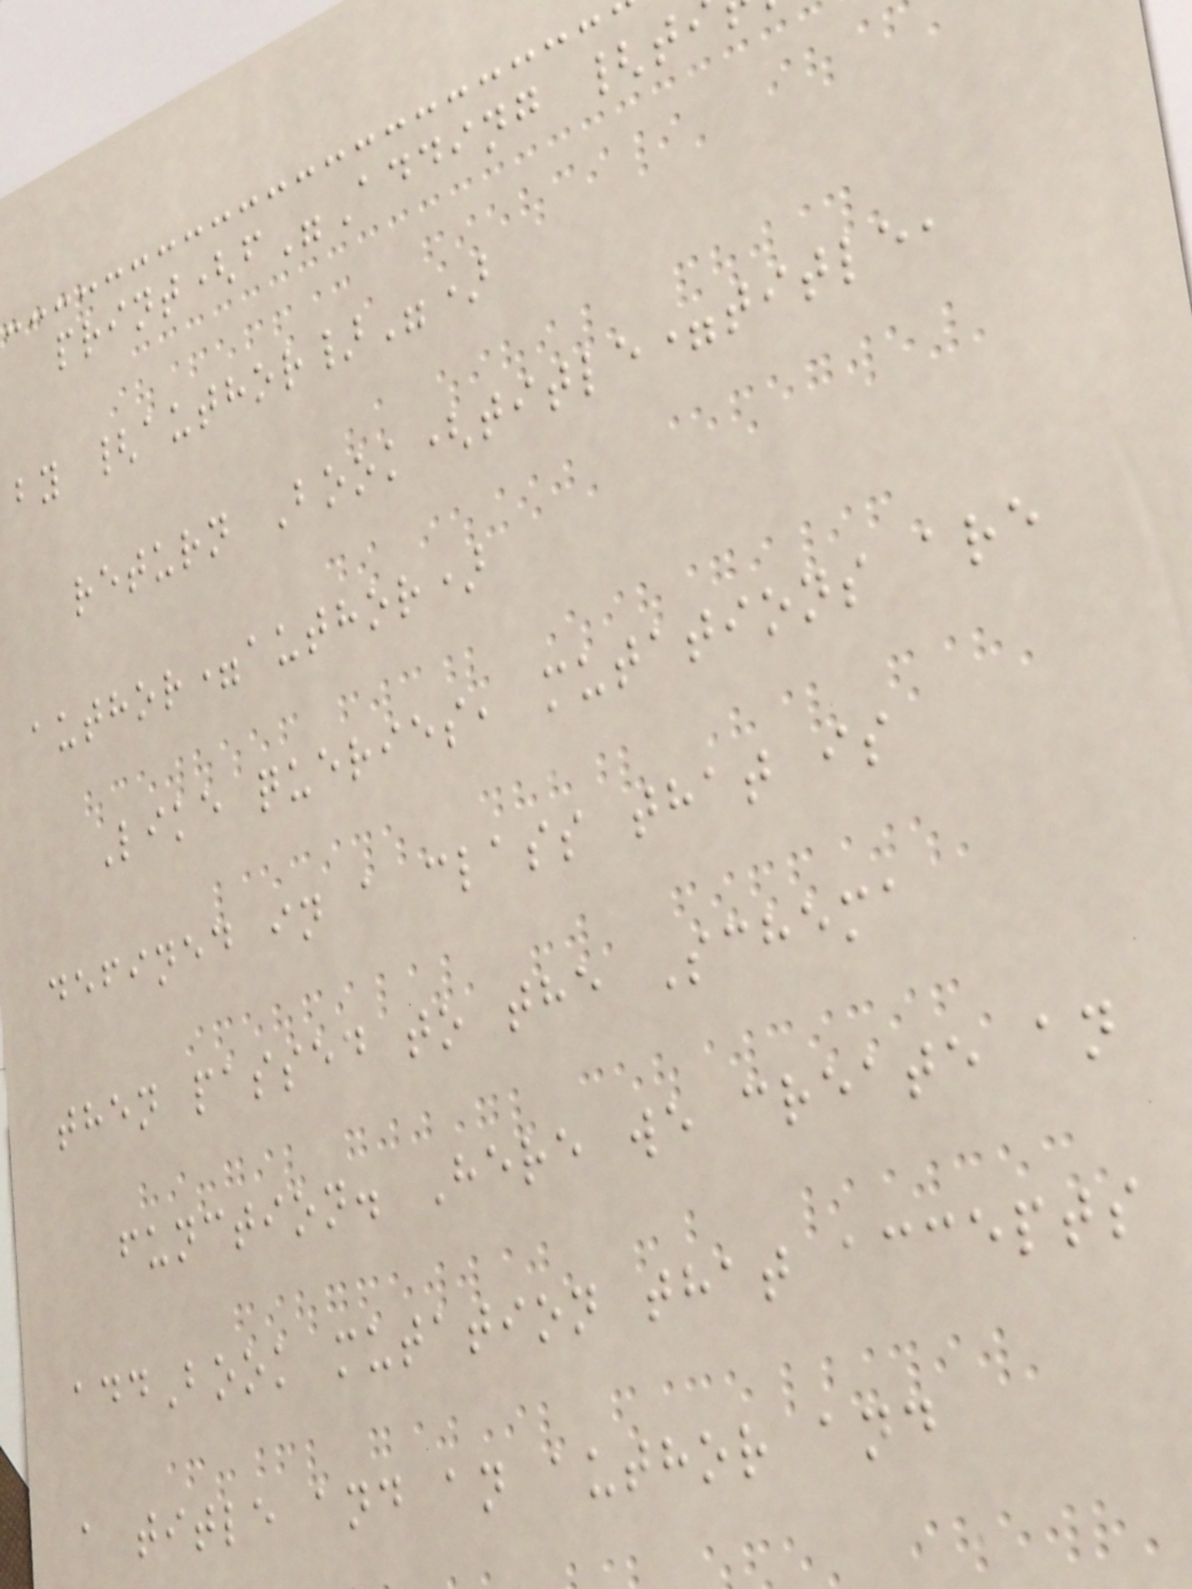print(f"Adding {t
by {author}")
return Book(title=title,
author=author)
Like queries, mutations are
defined in a class that is
then passed to the Schema
function. Here we create an
addBook mutation that accepts
a title and an author and
